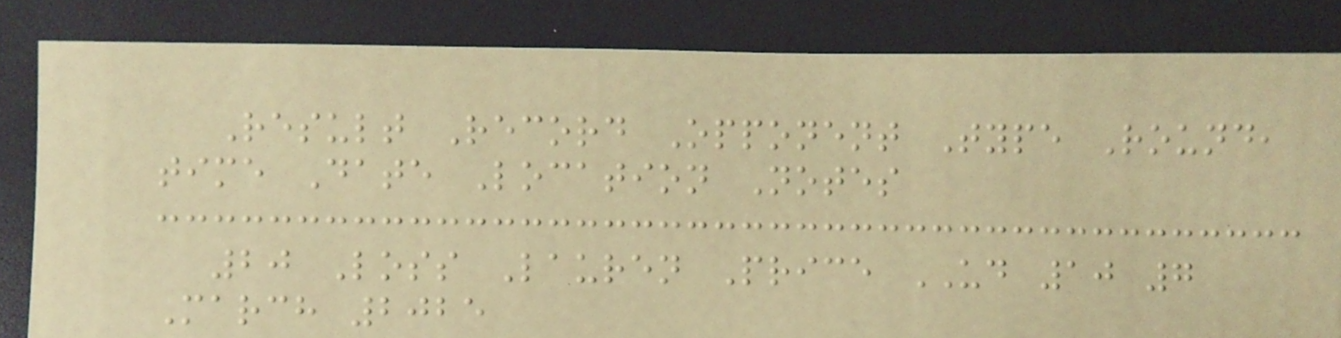Result Record Opponent Type Round,
time Date Location Notes
20 Loss Lauren Price UD 10 7
March 2025
